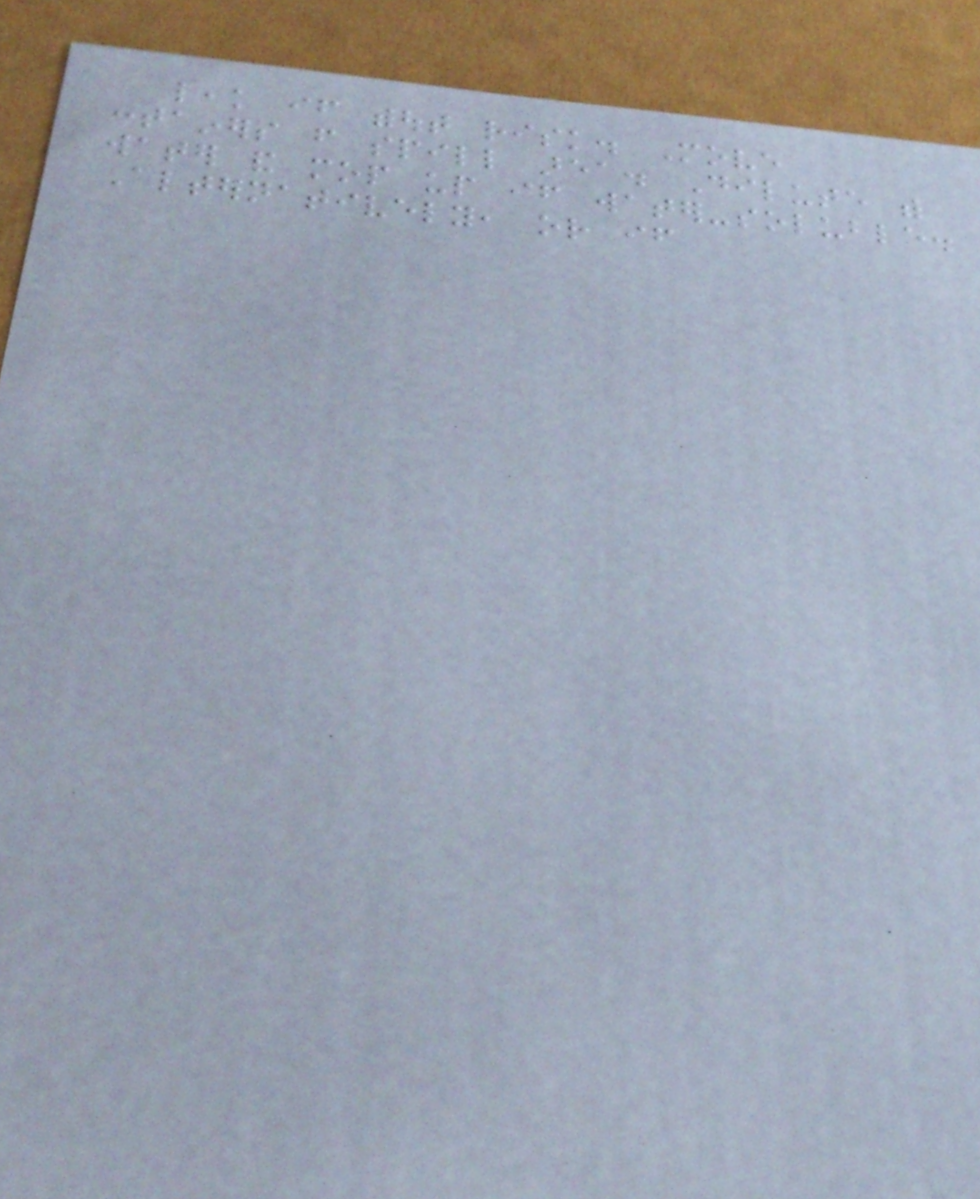leak if without risk. Move
containers from spill area. Dilute with
water and mop up if water-soluble.
Alternatively, or if
